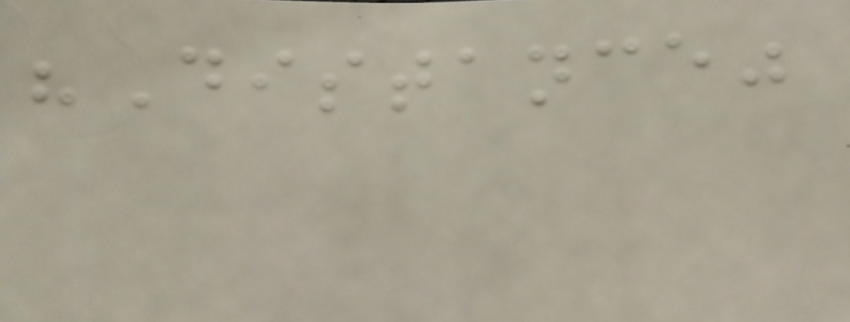"Distance"
